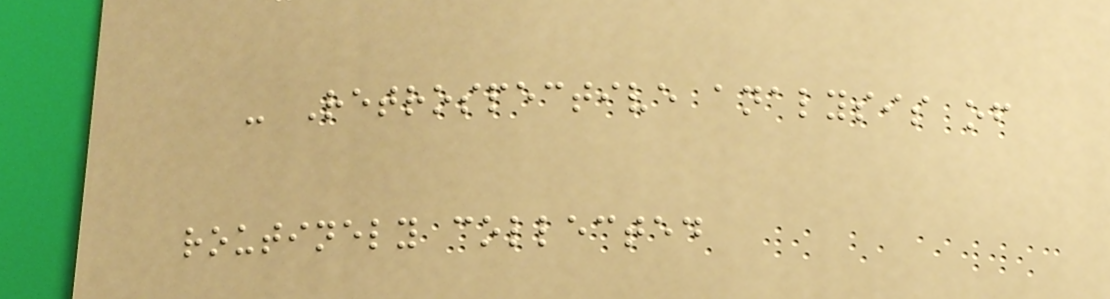- Retrospective analysis of
routinely collected
